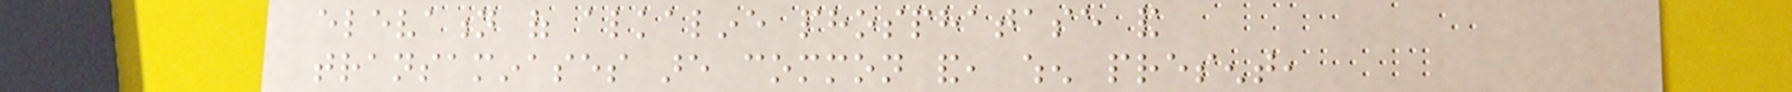elevation of alkaline phosphatase and
transaminases are common and, when present,
